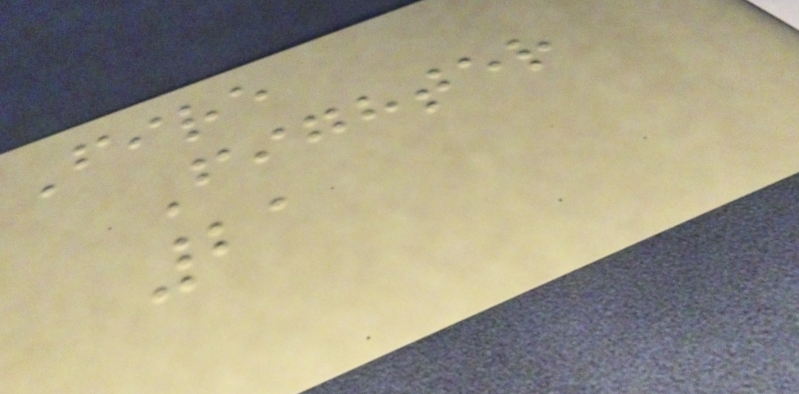Fire
Fighter
21
